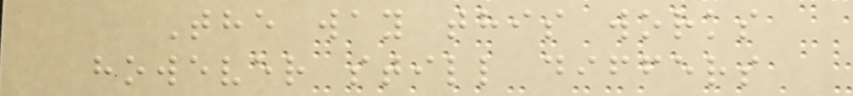The way this works
however still differs
